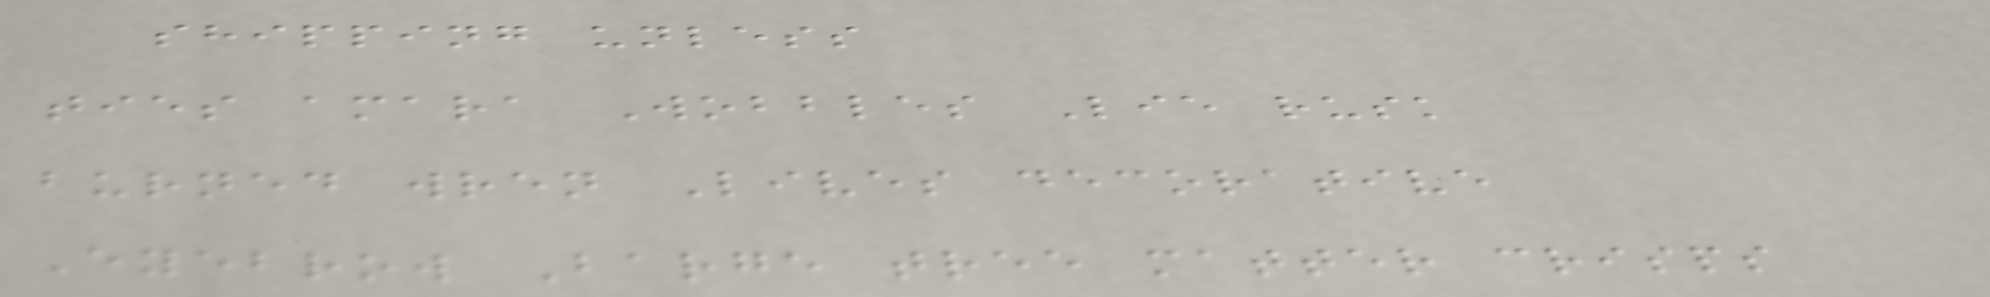shipping unless
ties amara Wobbles Lie rusk
burned wren Lives decorative
Eyebrow Barge tree matter crisps
